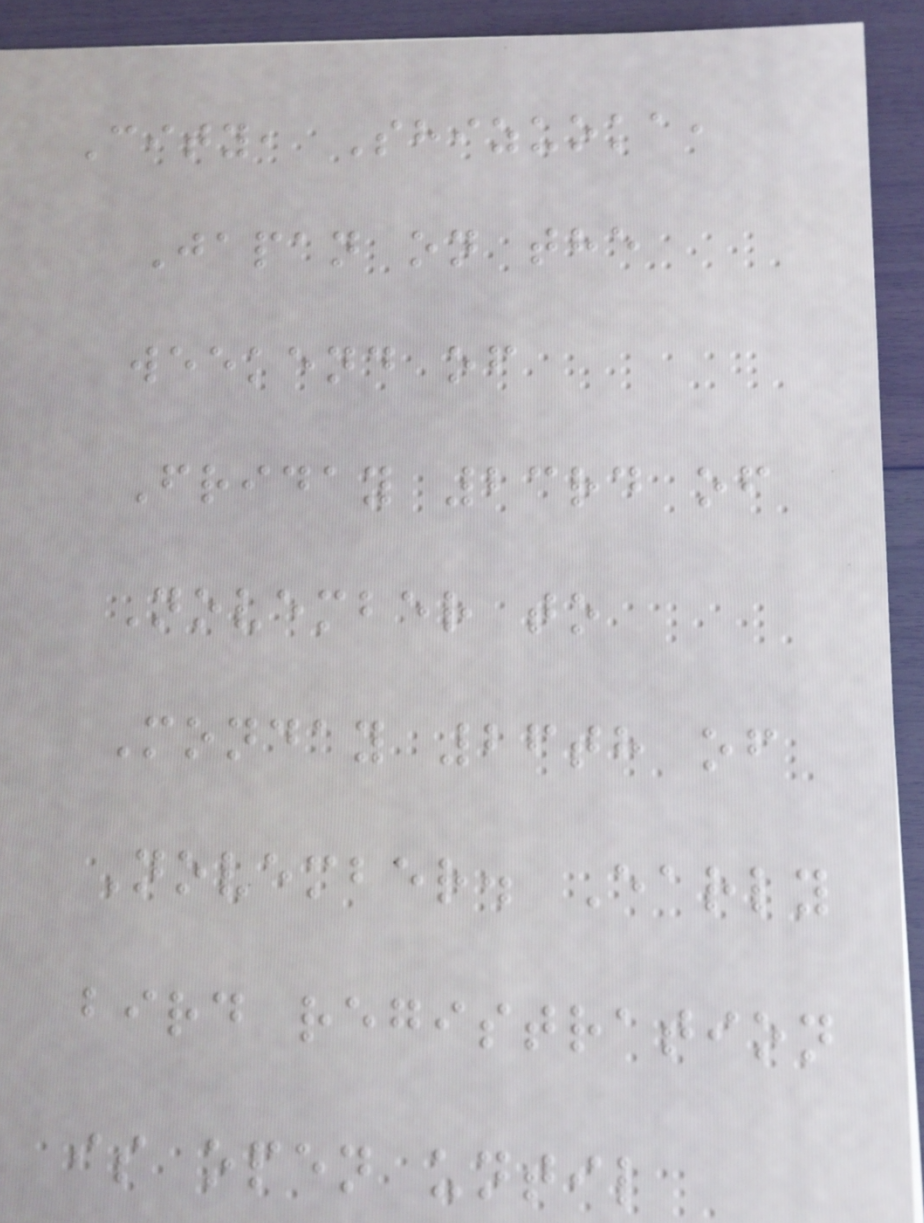City, Shizuoka,
Japan on the
weekend of
Friday 23rd of
November to
Monday 26th of
November. Early
bird registration
is open until
